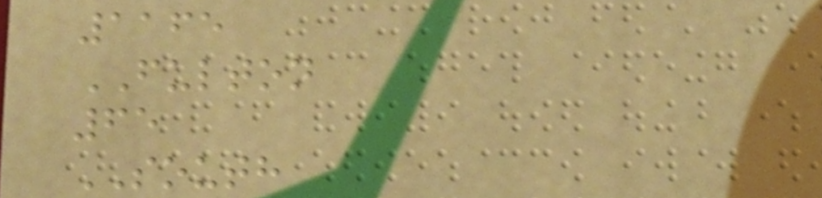1165
FULTON
65
SOUTH
